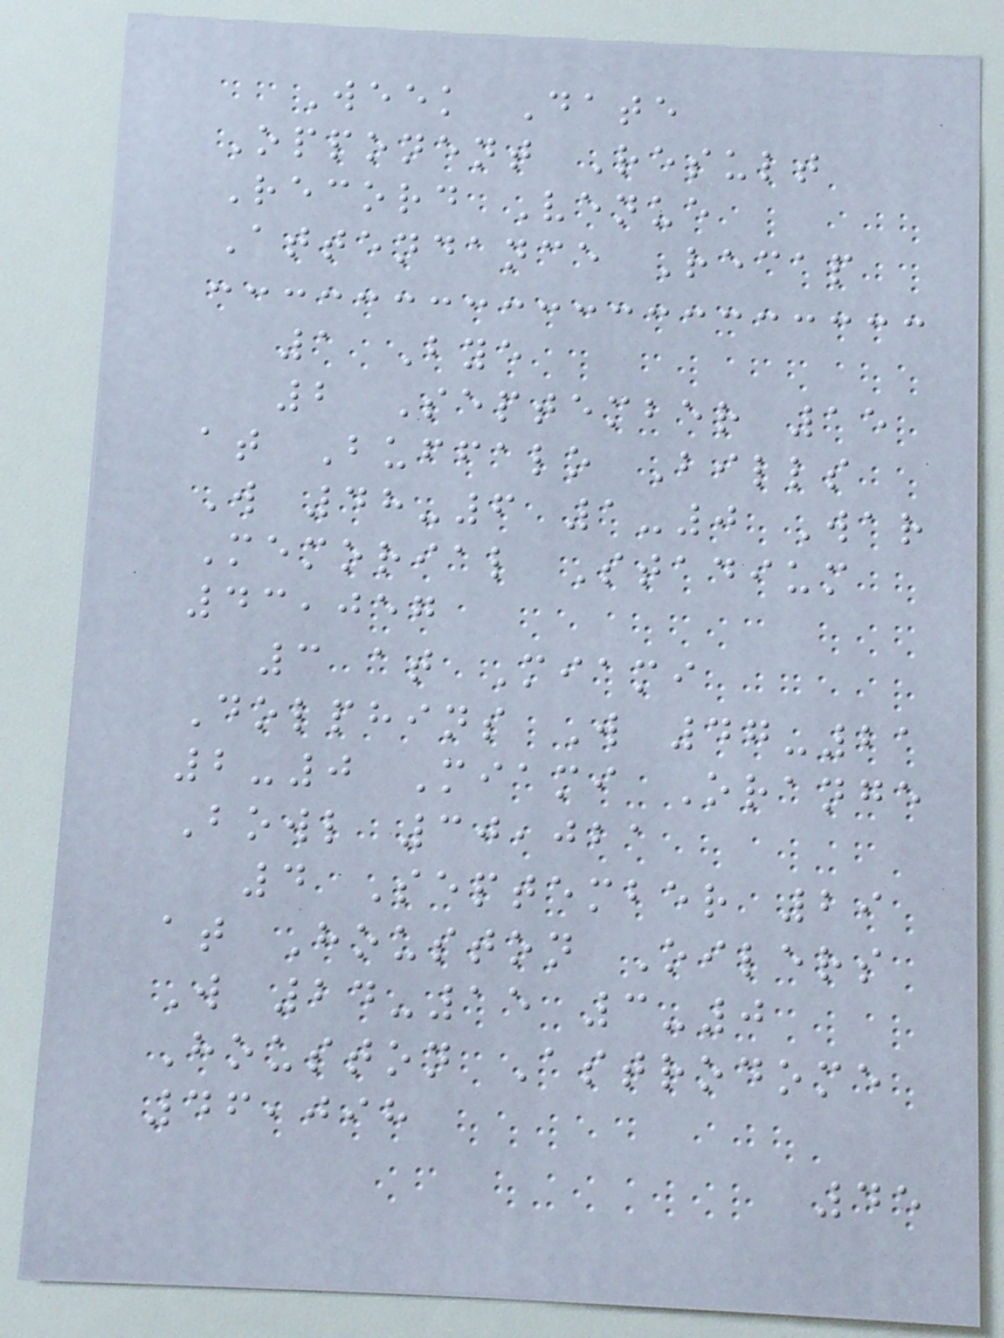Week Date
Opponent Result
Record Venue
Attendance Recap
1 Bye
2 September 15
at Buffalo Bills
W 48-6 1-0 War
Memorial Stadium
43,057
3 at Miami
Dolphins W 47-21
2-0 Miami Orange
Bowl 30,021
4 September 29
at Houston Oilers
W 24-15 3-0
Houston Astrodome
46,098
45
